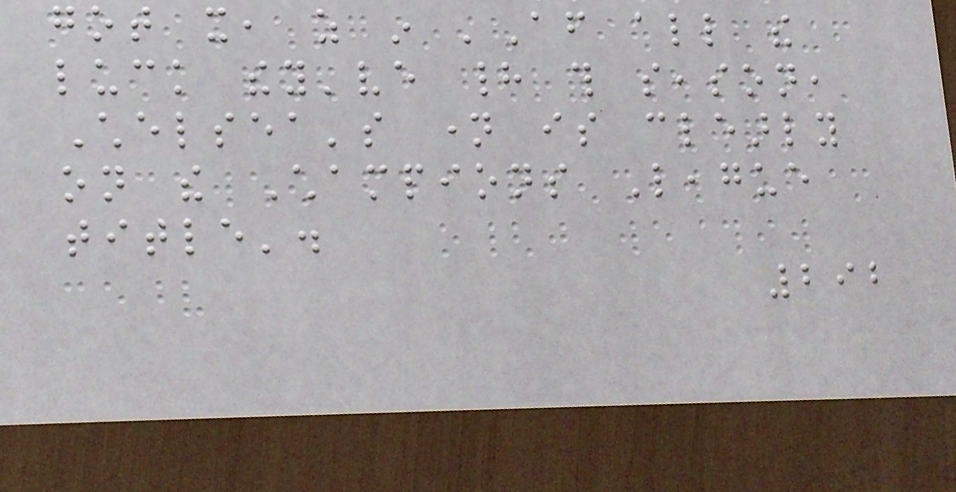got it, as in 'After all the
luck they've had this season,
Chelsea's name is clearly
on the Champions League
title'.
292
